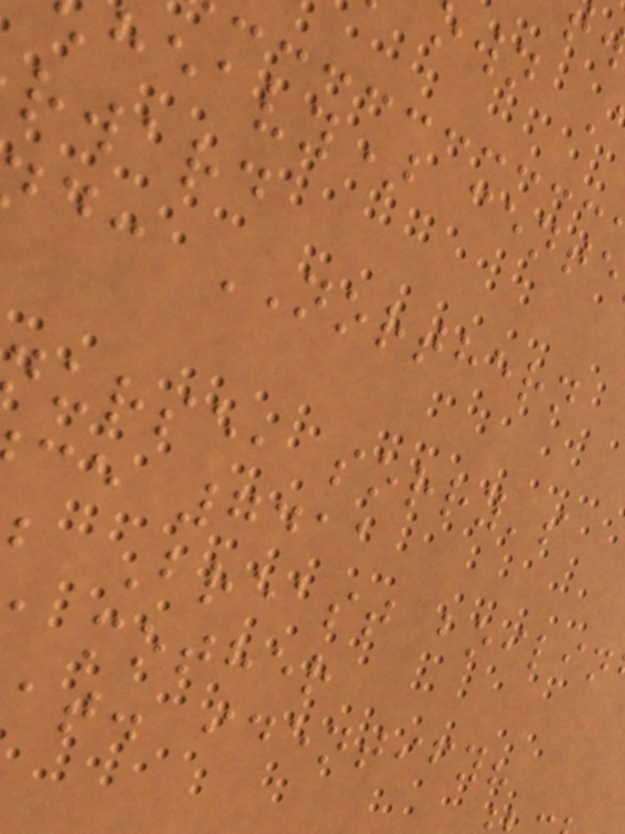heavy) cente
rward
d: NORTHERN
urse, sorry's
ce 7411
b Breast boilin
mother
at. identify?
